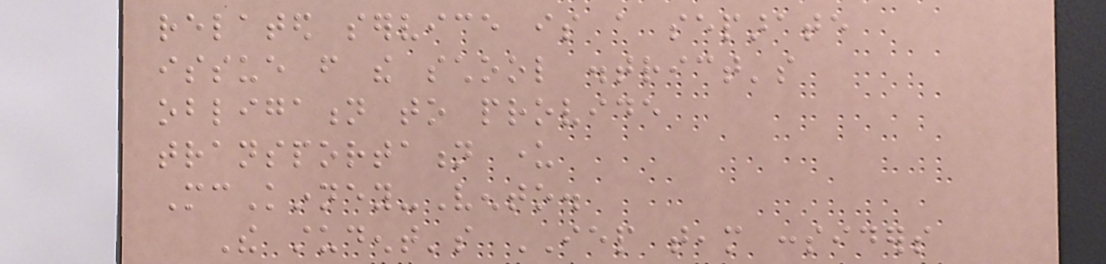related service is a separate
issue from the school district's
obligation to provide
transportation under
McKinney-Vento.
The student's IEP team considers
